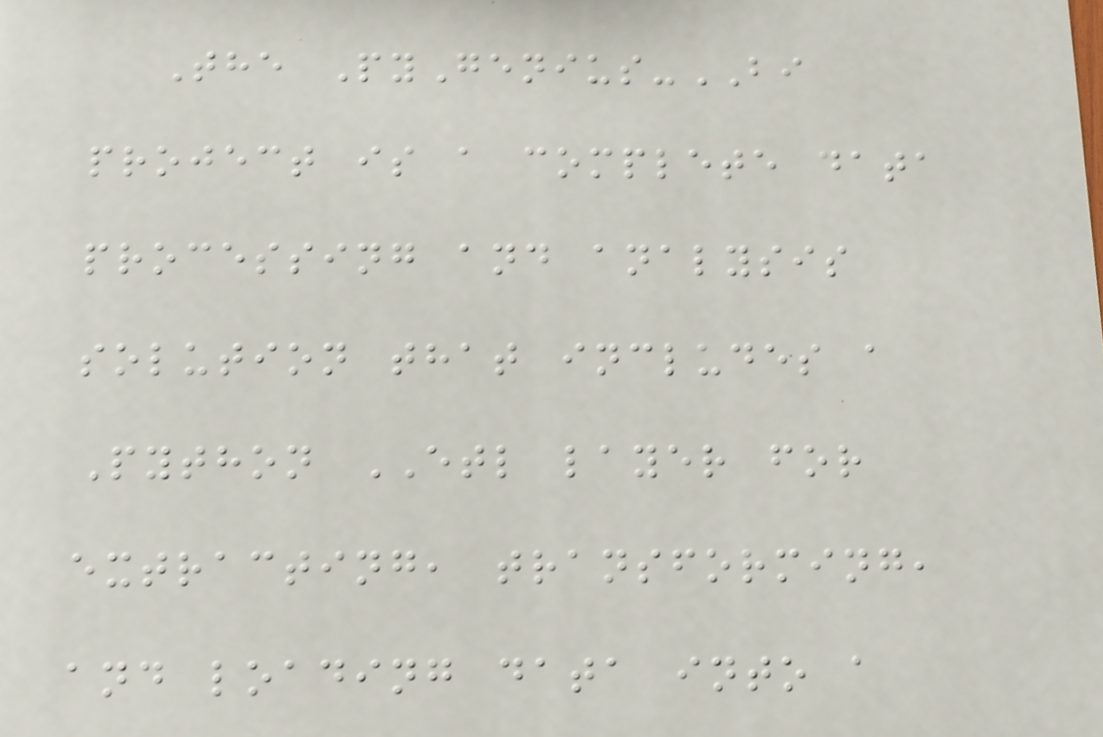The PyGenius-BI
project is a complete data
processing and analysis
solution that includes a
Python ETL layer for
extracting, transforming,
and loading data into a
